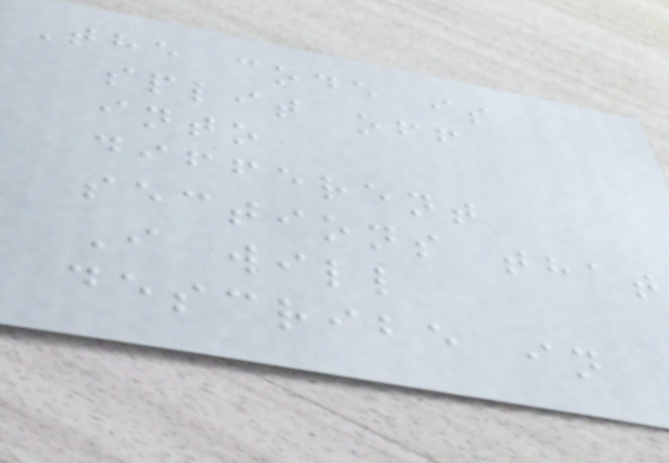The code is
split off
into
different
sections that
I will
describe in
